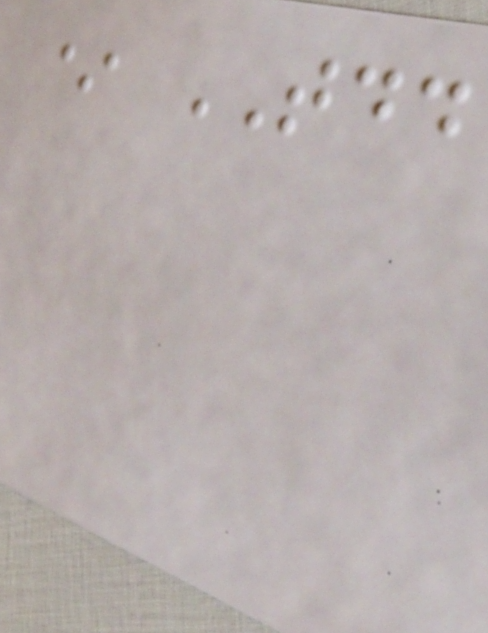* TDD
